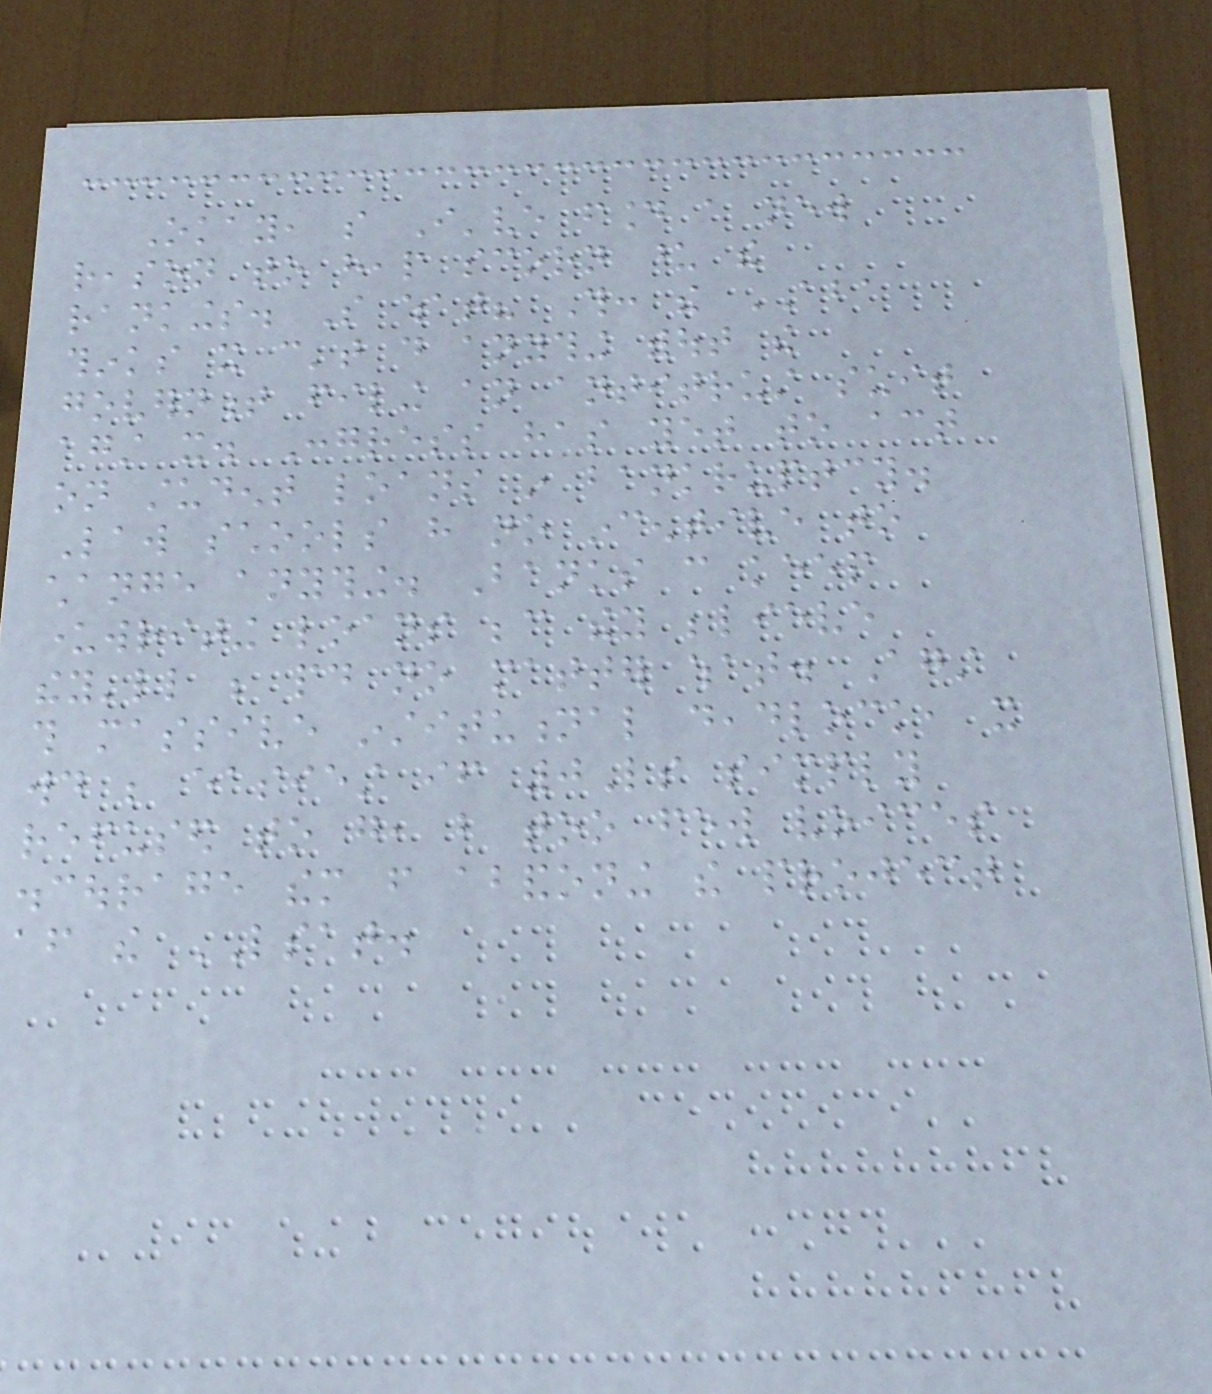Okay, so I've found a new
reason to heap scorn upon the
rankings. So what? This: the ABA
thinks it can't do anything without the
government filing an antitrust suit
against it. Congress has yet to act
on student loans in bankruptcy.
Law schools have no incentive to
change anything. Banks can keep
underwriting loans because they believe
they'll be paid no matter what. Against
this massive institutional deadlock, it
would be easiest if 0Ls simply
refused to go, but too few voices
discourage them from abandoning the project
after the LSAT.
